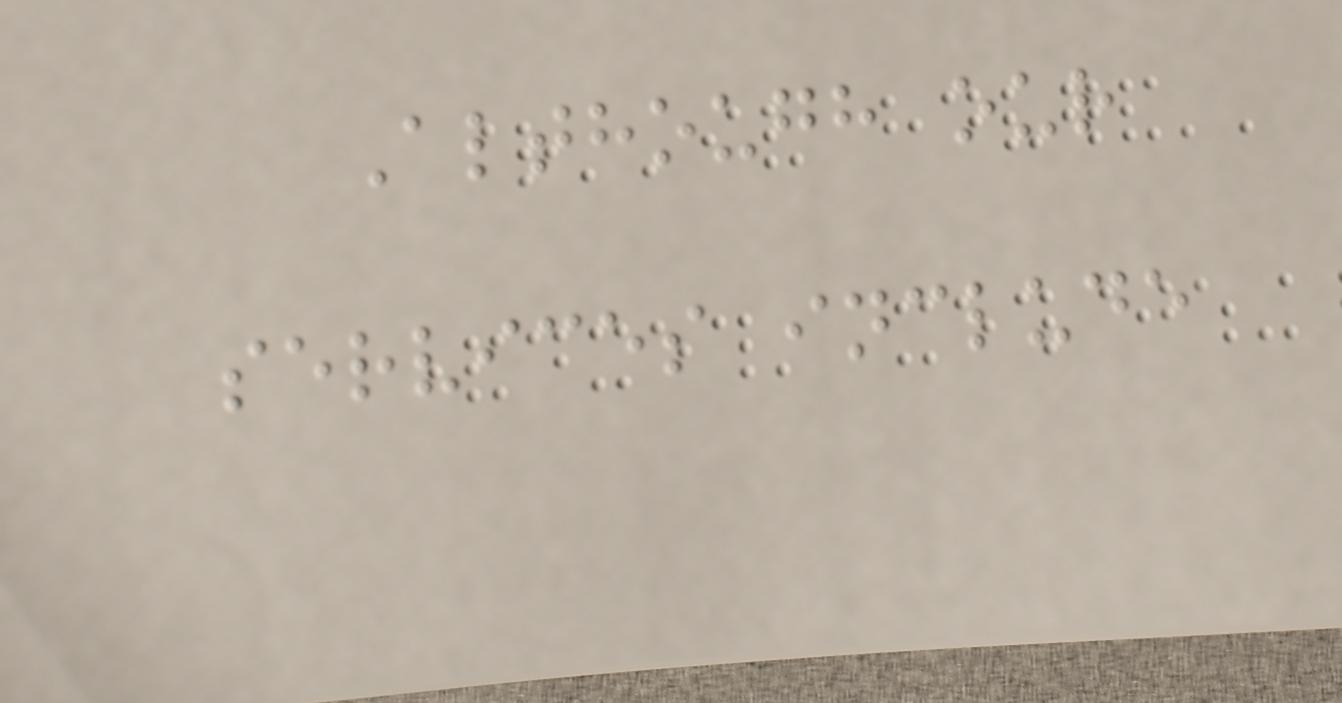Although our
services include
